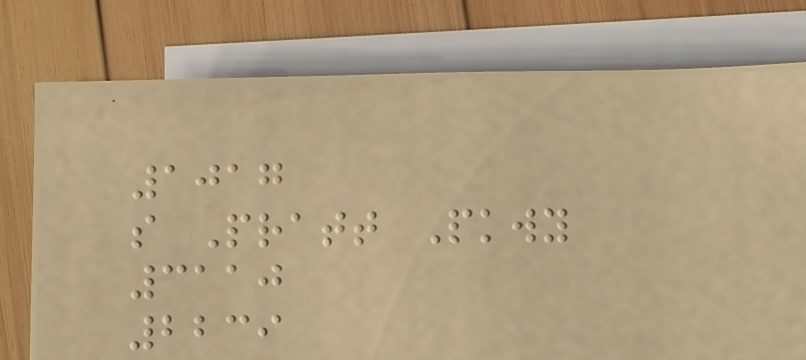1017
s Pratt Pkwy
3110
2239
